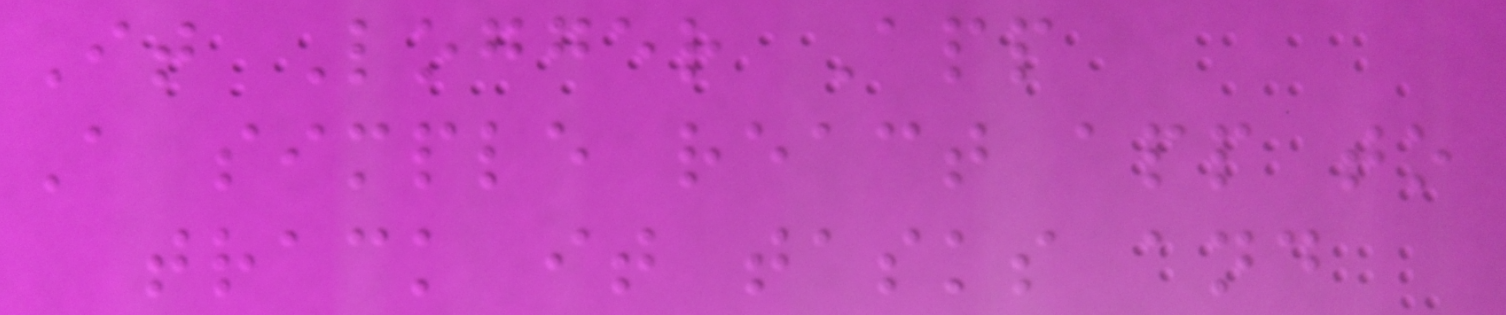It Logger App
A simple react app to
track it tasks and
